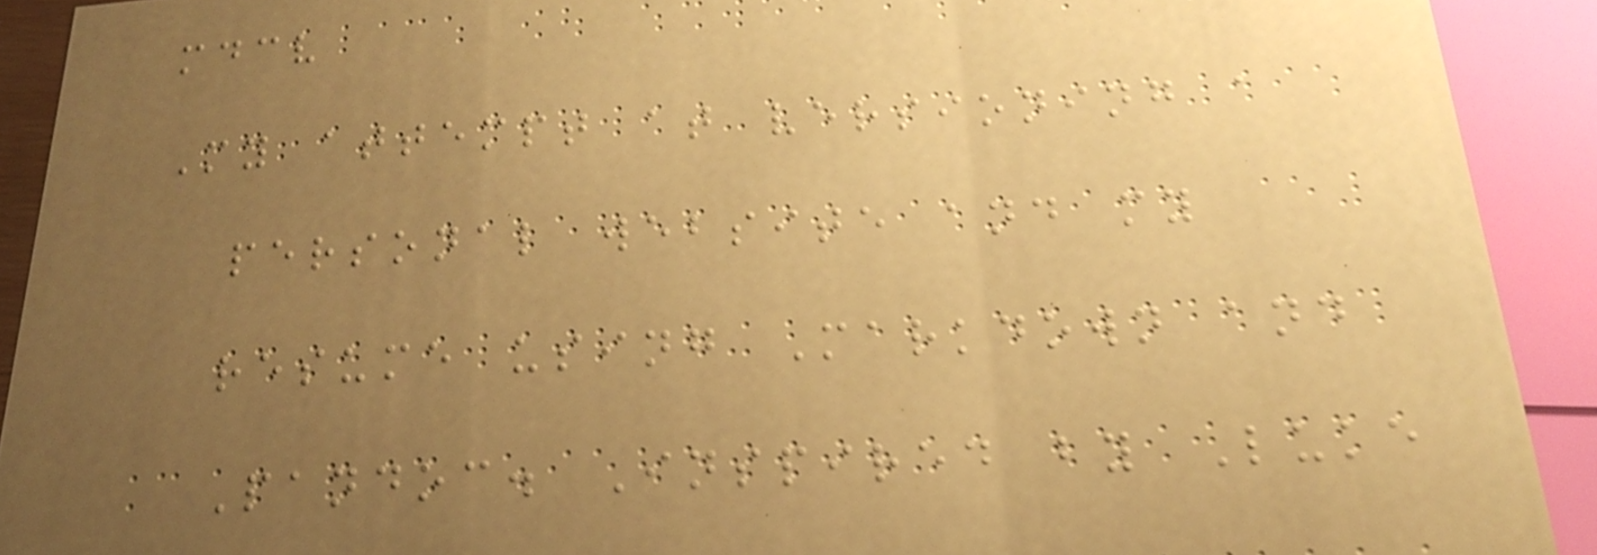mdcv
My attempt at versioning a
personal website and my
resume using Markdown and
Pandoc. Inspired by Luke
